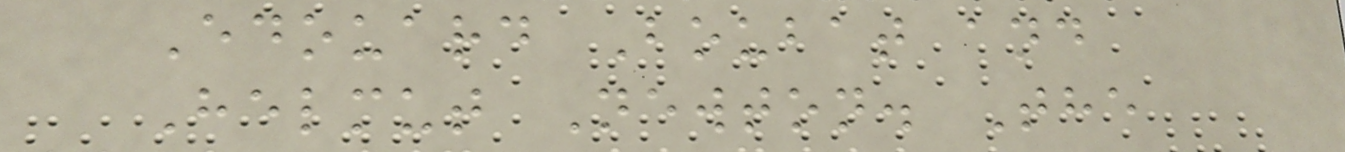Edouard Boubat and
Helmut Newton. The
